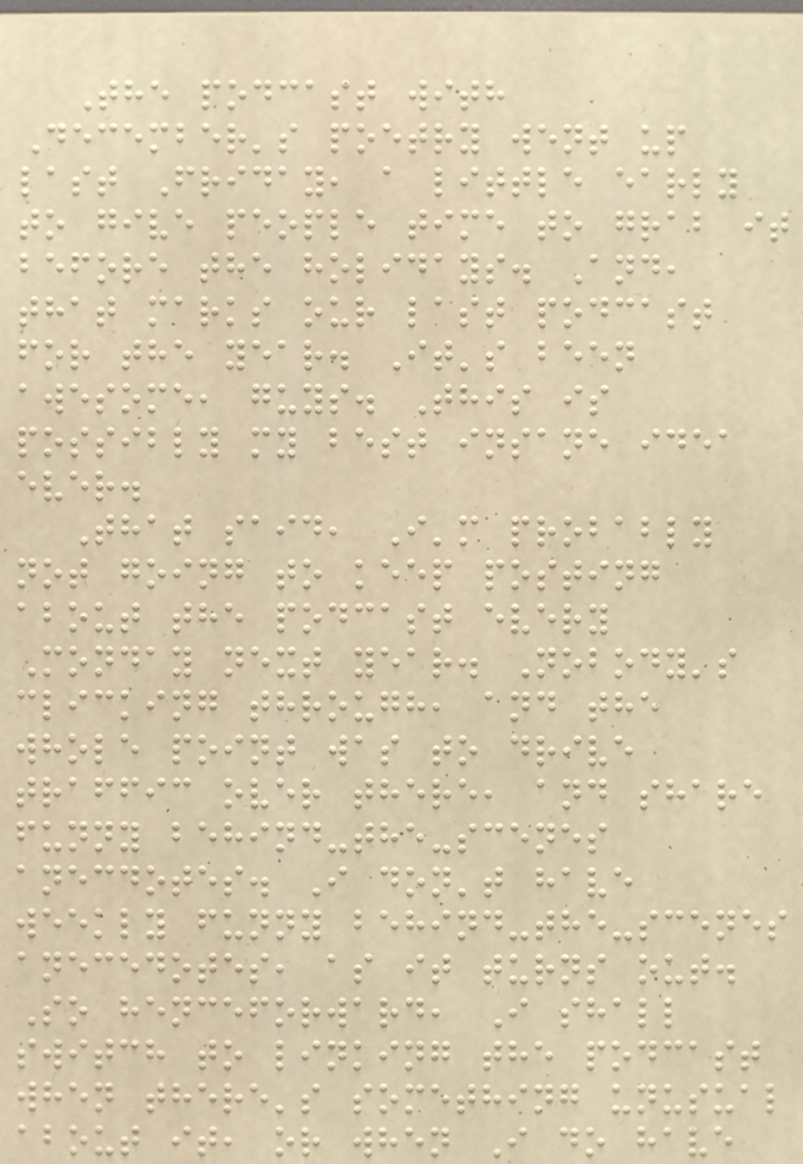The podcast with
December's poetry went up
last Friday, a little early
to give people time to grab it
before the holidays. And,
that marks our last podcast
for the year. It's been
awesome, guys. This is
possibly my best insane idea
ever.
That said, I'm probably
not going to keep posting
about the podcast every
Monday next year. Nobody's
clicking through, and the
whole point was to drive
traffic over there, and share
funny behind-the-scenes
anecdotes. I don't have
weekly funny behind-the-scenes
anecedotes, as it turns out.
So henceforward, I shall
switch to linking the podcast
when there's something unusual
about it, or when I do have
